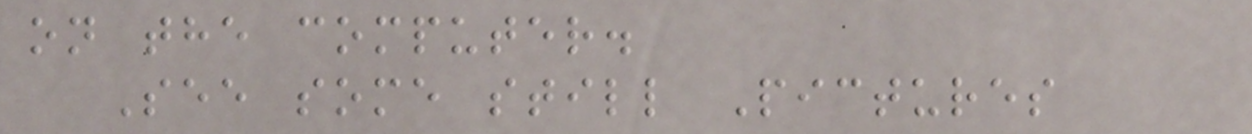on the computer.
See some still Pictures
